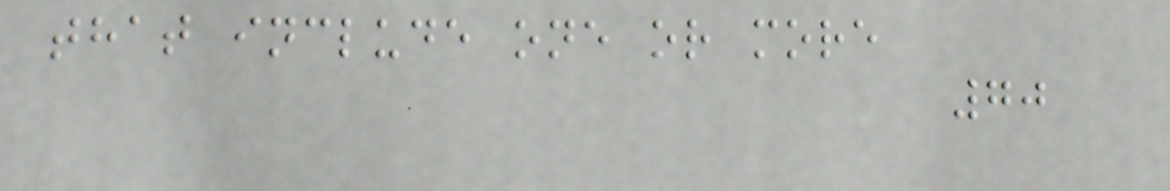that include one or more
70
